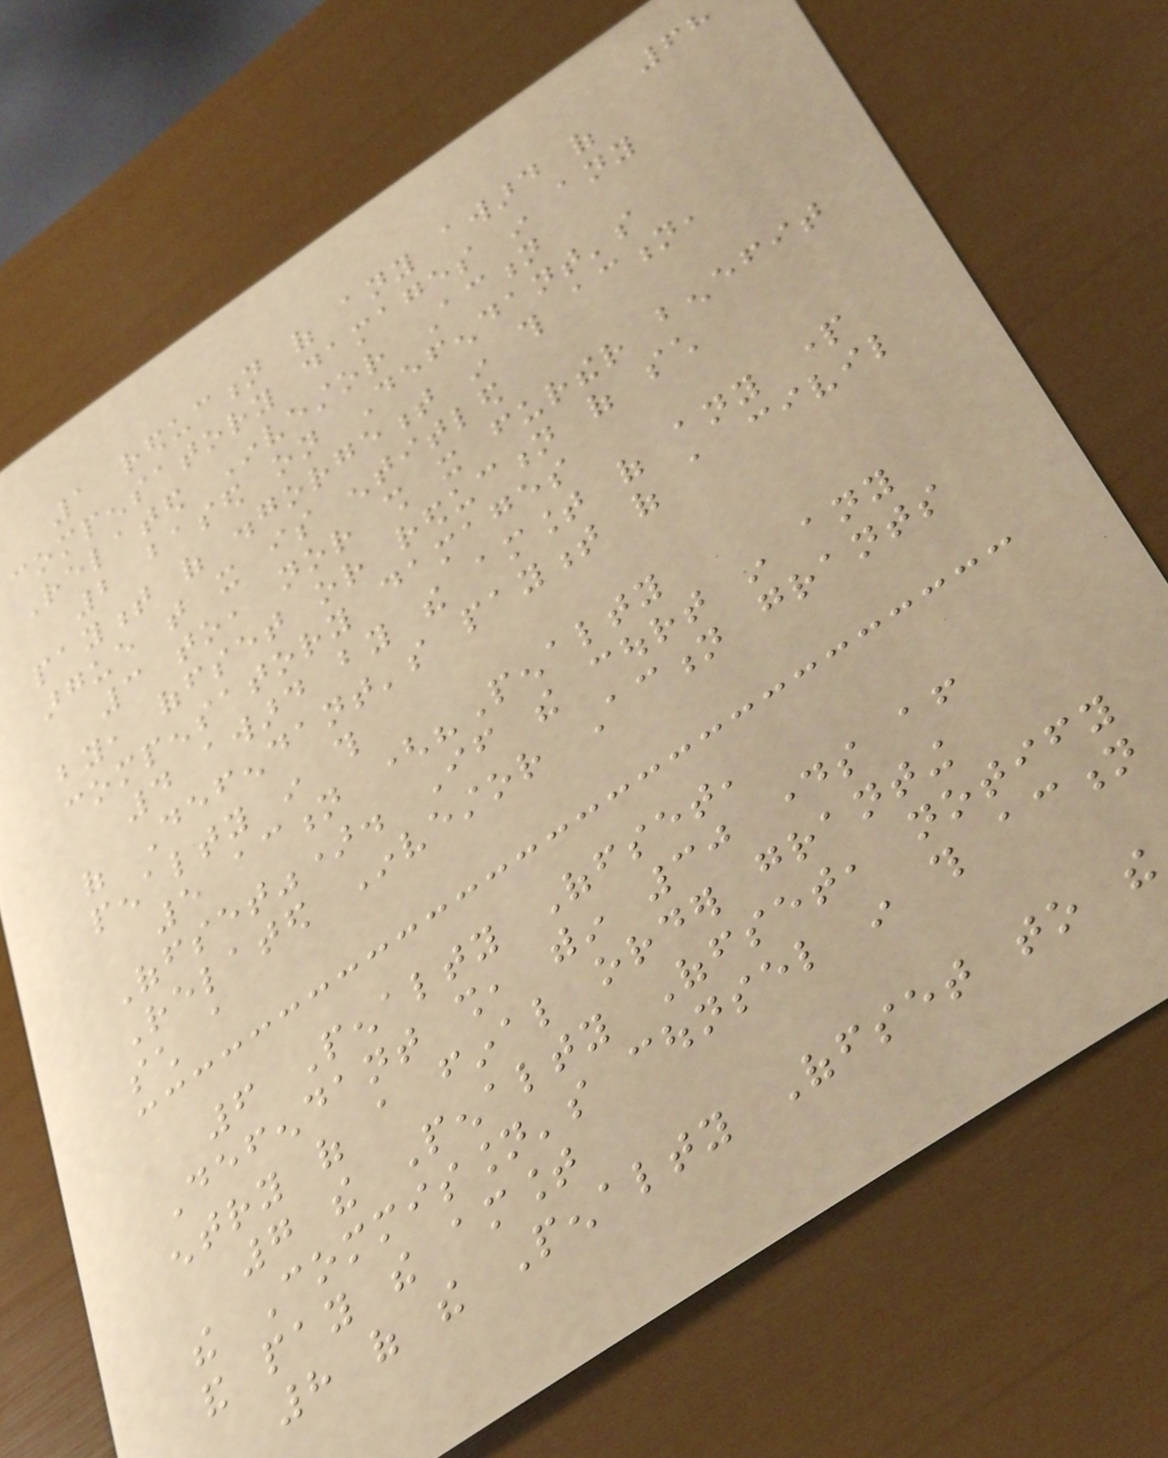68
1 reduction of any award of
compensatory damages in any
Related Investor Action
2 based on Defendant's
payment of disgorgement in this action,
argue that it is entitled
3 to, nor shall it further benefit
by, offset or reduction of such
compensatory damages
4 award by the amount of any part
of Defendant's payment of a civil
penalty in this
5 action ("Penalty
Offset"). If the court in any
Related Investor Action grants
such a
6 Penalty Offset,
Defendant shall, within 30 days after
entry of a final order granting
7 the Penalty Offset, notify
the Commission's counsel in this action
and pay the amount
8 of the Penalty Offset to the
